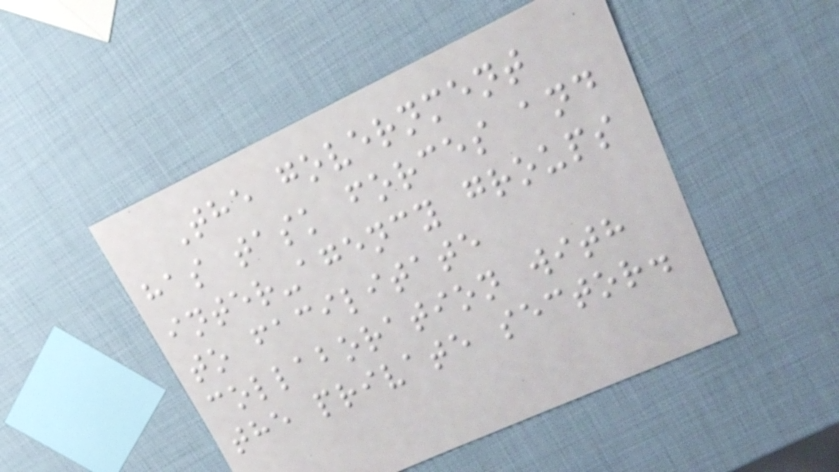The government
has task forces and
inter-agency groups
to facilitate
collaboration with
the private sector.
